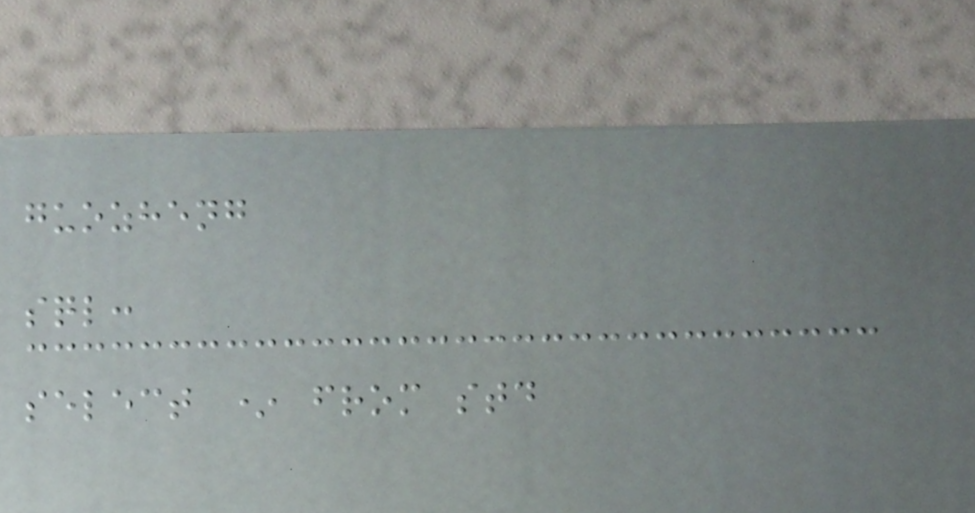guozheng
sql:
select * from std
